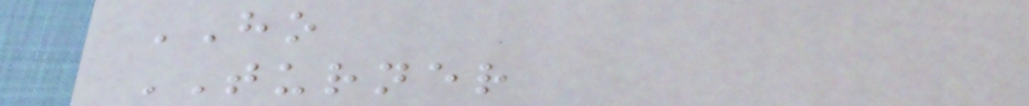HO
TURNER
